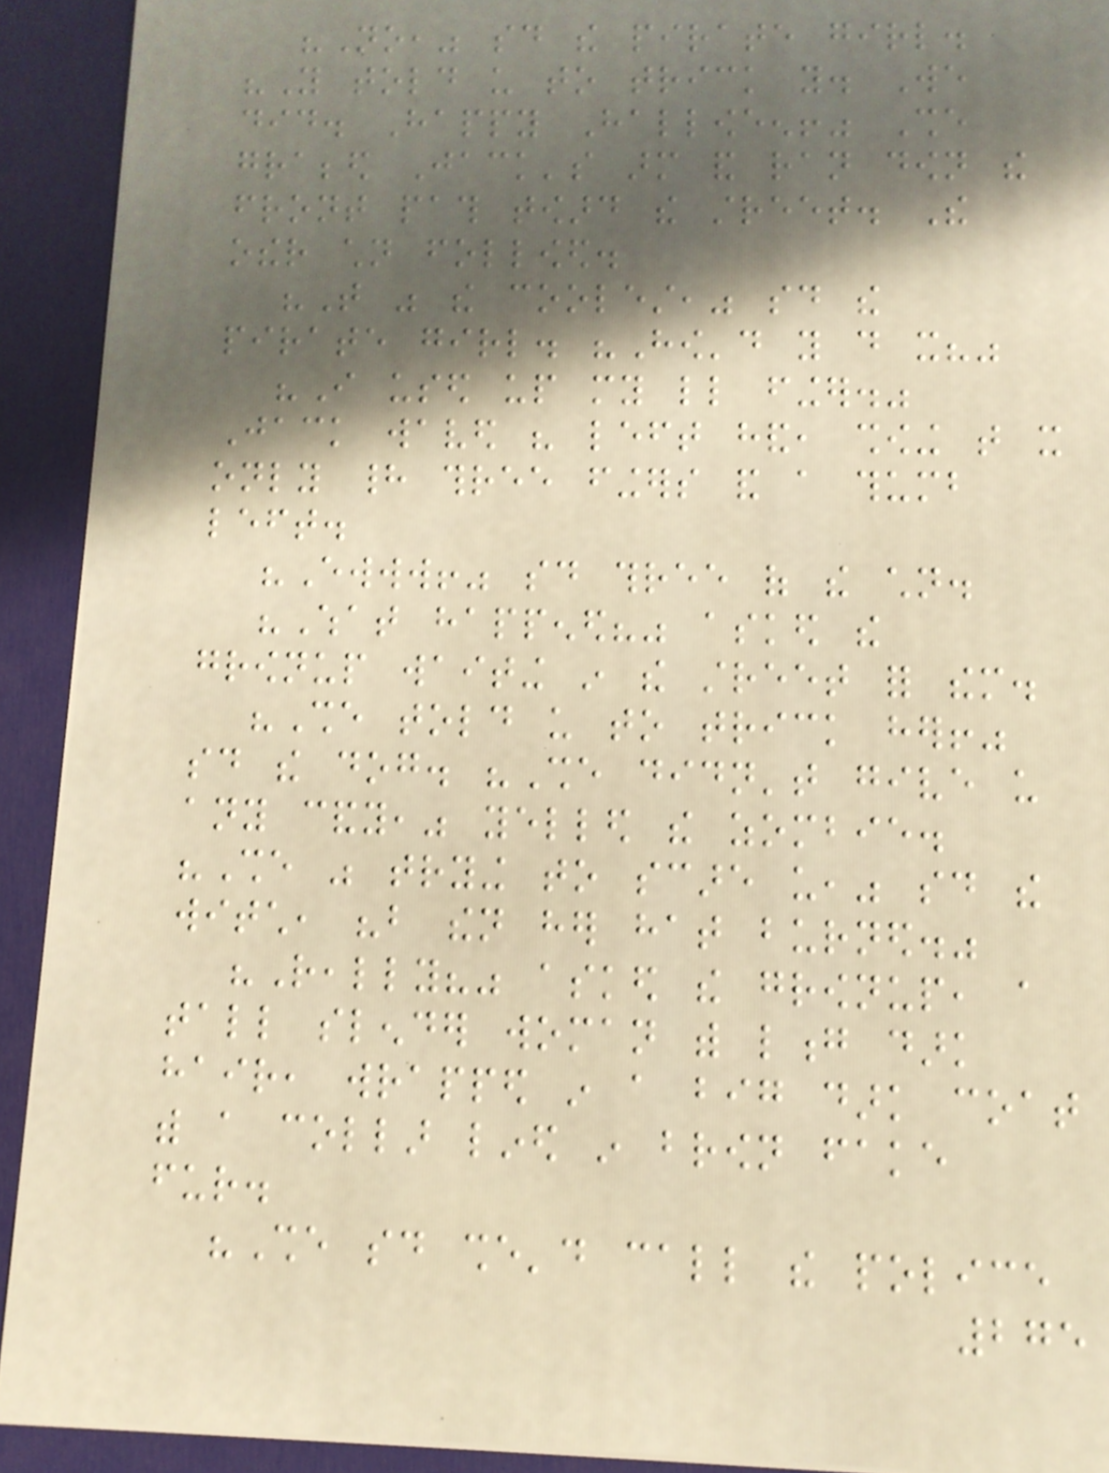"No," said the pirate girl.
"You told us to trick you. We
did. Happy Halloween!" She
grabbed Jack's arm and ran down the
front path toward the street. The
other children followed.
"That was the coolest," said the
pirate girl. "How'd you do it?"
"I used up my little finger."
Jack waved his left hand, showing that it
only had three fingers and a thumb
left.
"Ewww!" said three of the children.
"What happened?" asked the
grownup waiting in the street for them.
"She told us to trick her!"
said the dog. "She didn't give us
any candy," yelled the zombie.
"She was trying to scare us," said the
witch, "but then her hat burned."
"Really?" asked the grownup, a
tall slender woman with long dark
hair, wrapped in a big dark coat
with a collar lined in brown fake
fur.
"She said she'd call the police
275
